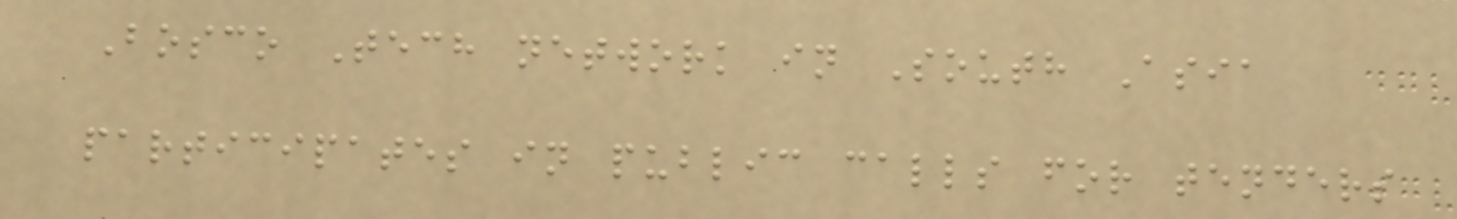Bosco Tech network in South Asia
participates in public calls for tenders
